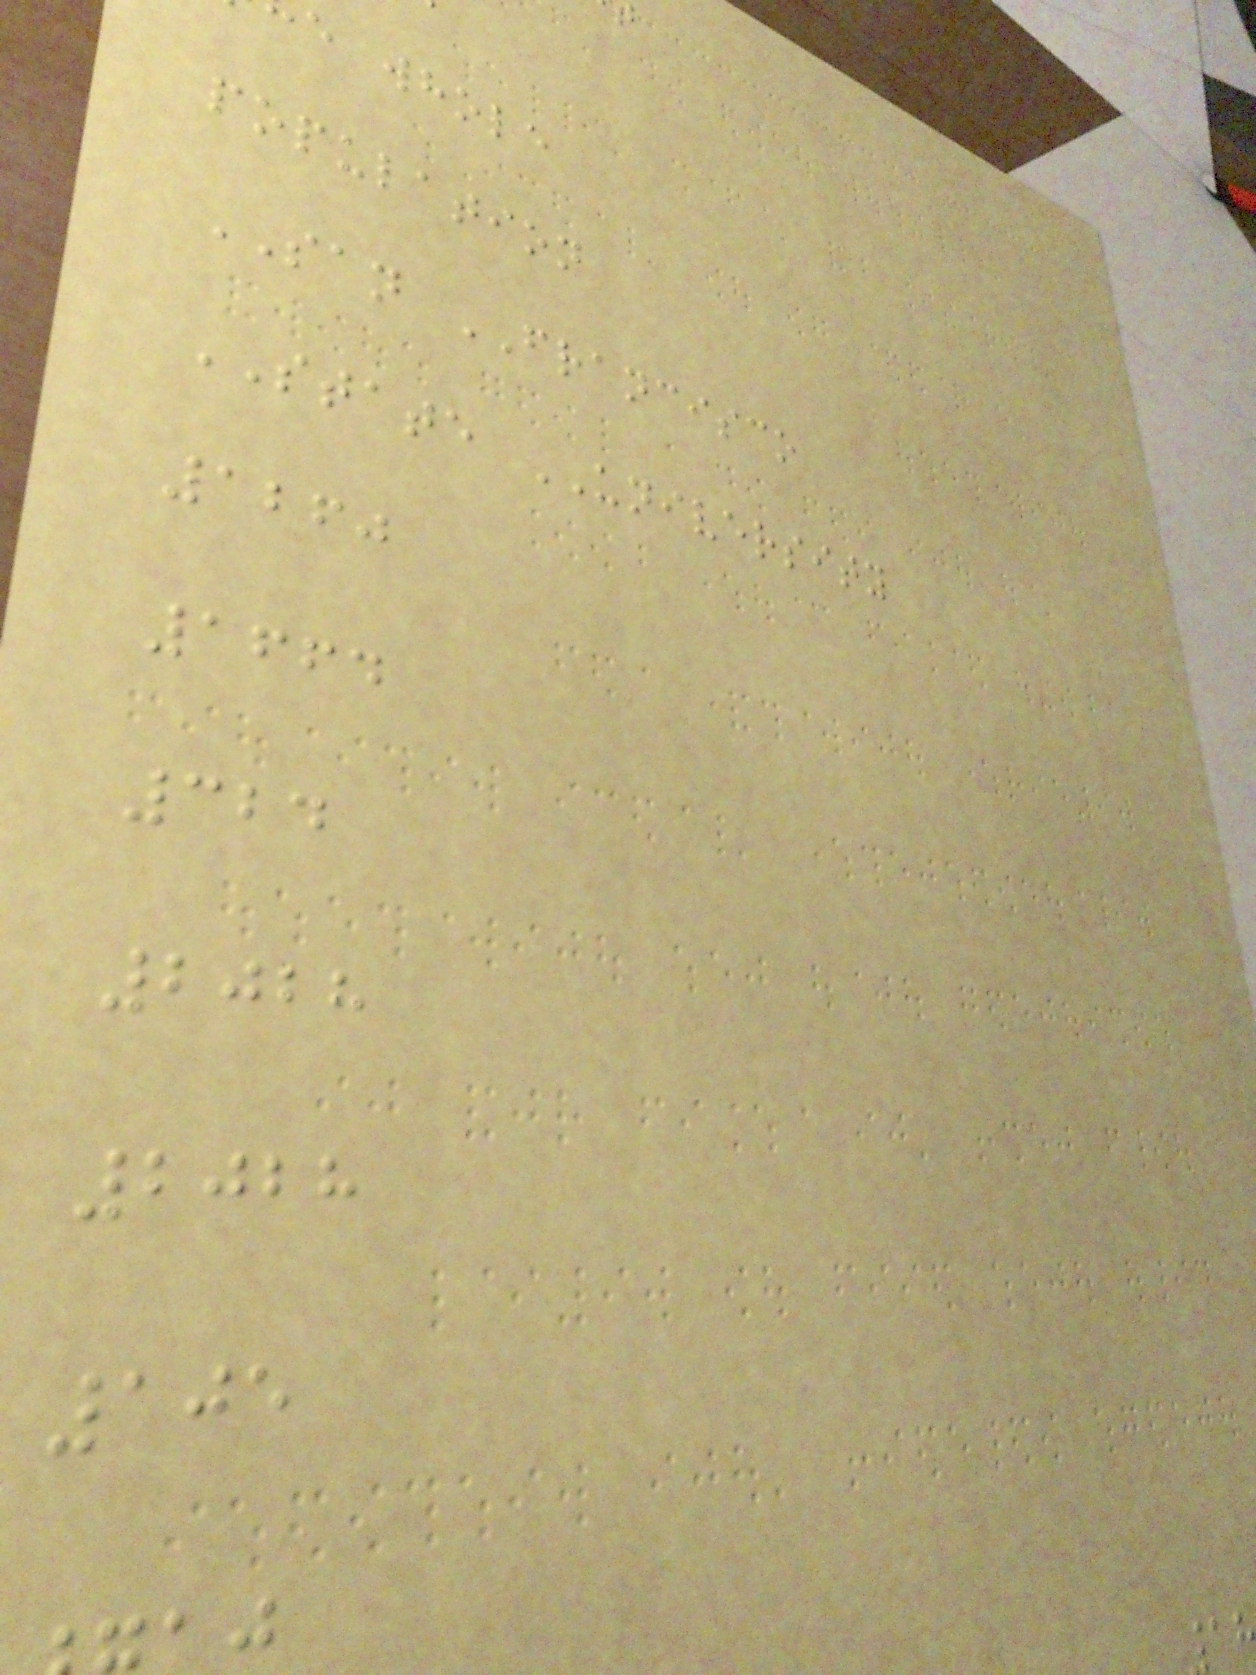e whole
population
SAN FRANCISCO
STATE UNIVERSITY
1260
1664
324
2028
2028
105
